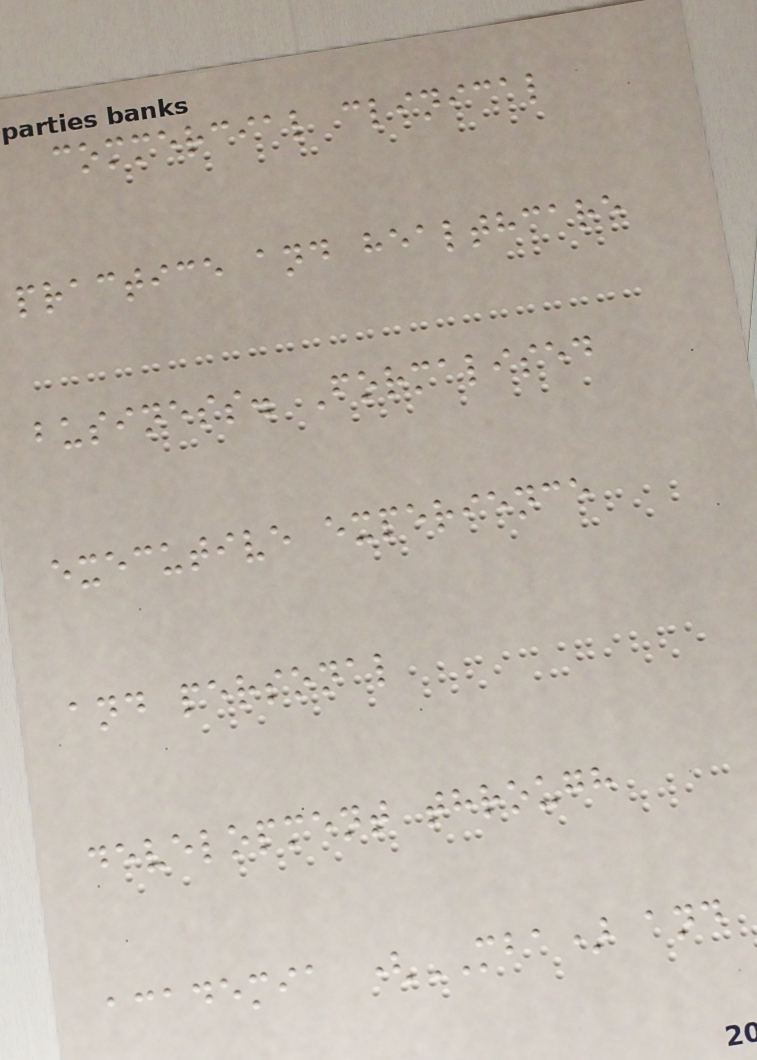commercial clinical
practice and healthcare
business. Formalised
executive experience
and personal
development through
academia (MBA) and
